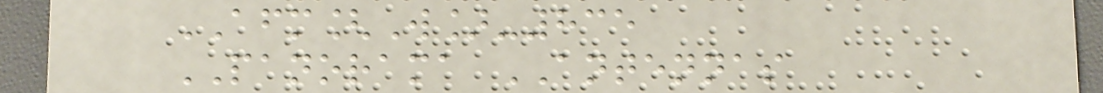AFM[W]-835
PANORAMA ANTENNAS
